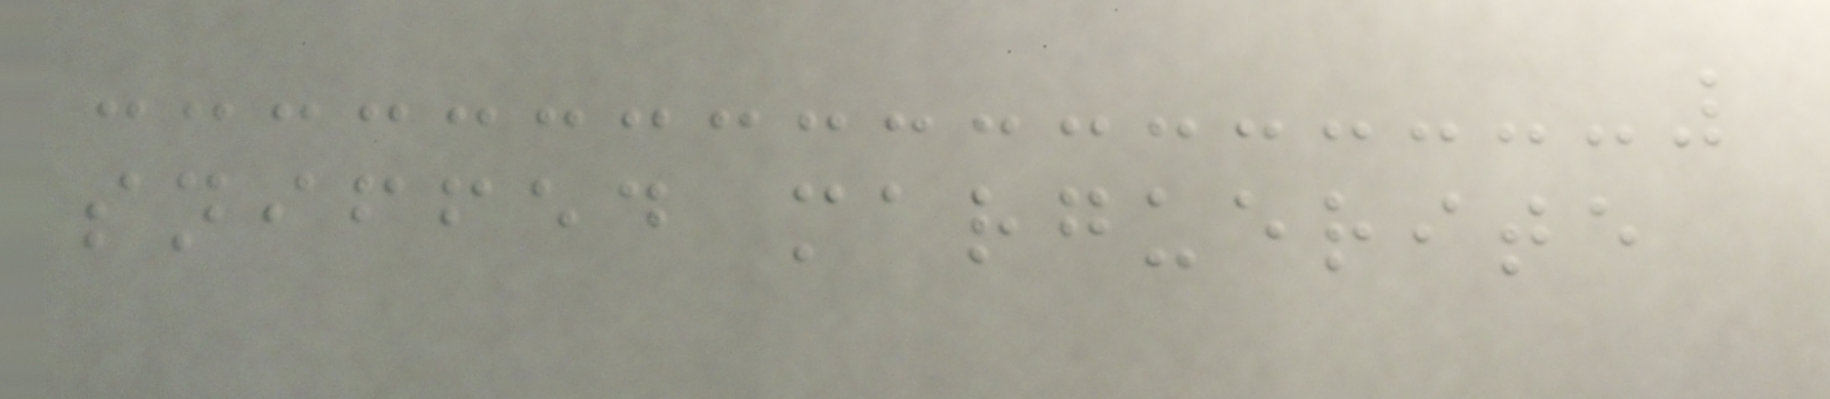sniffed marguerite
